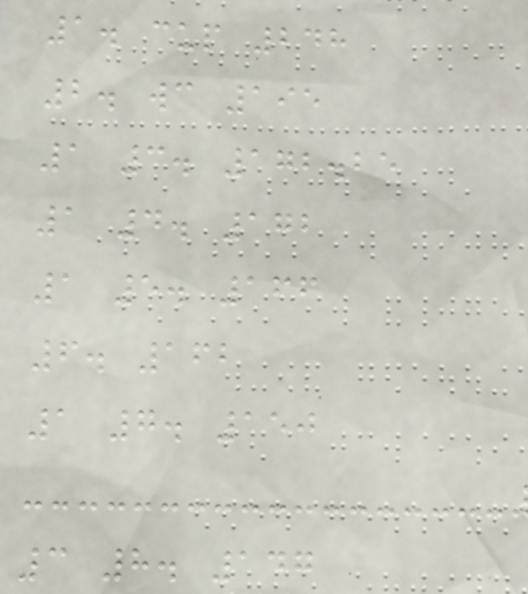1. cup 248
2. wc 195
1 3. 172.25
1 4. 172
1 5. 166
6. 162
1 7. 150
3 8. 147
